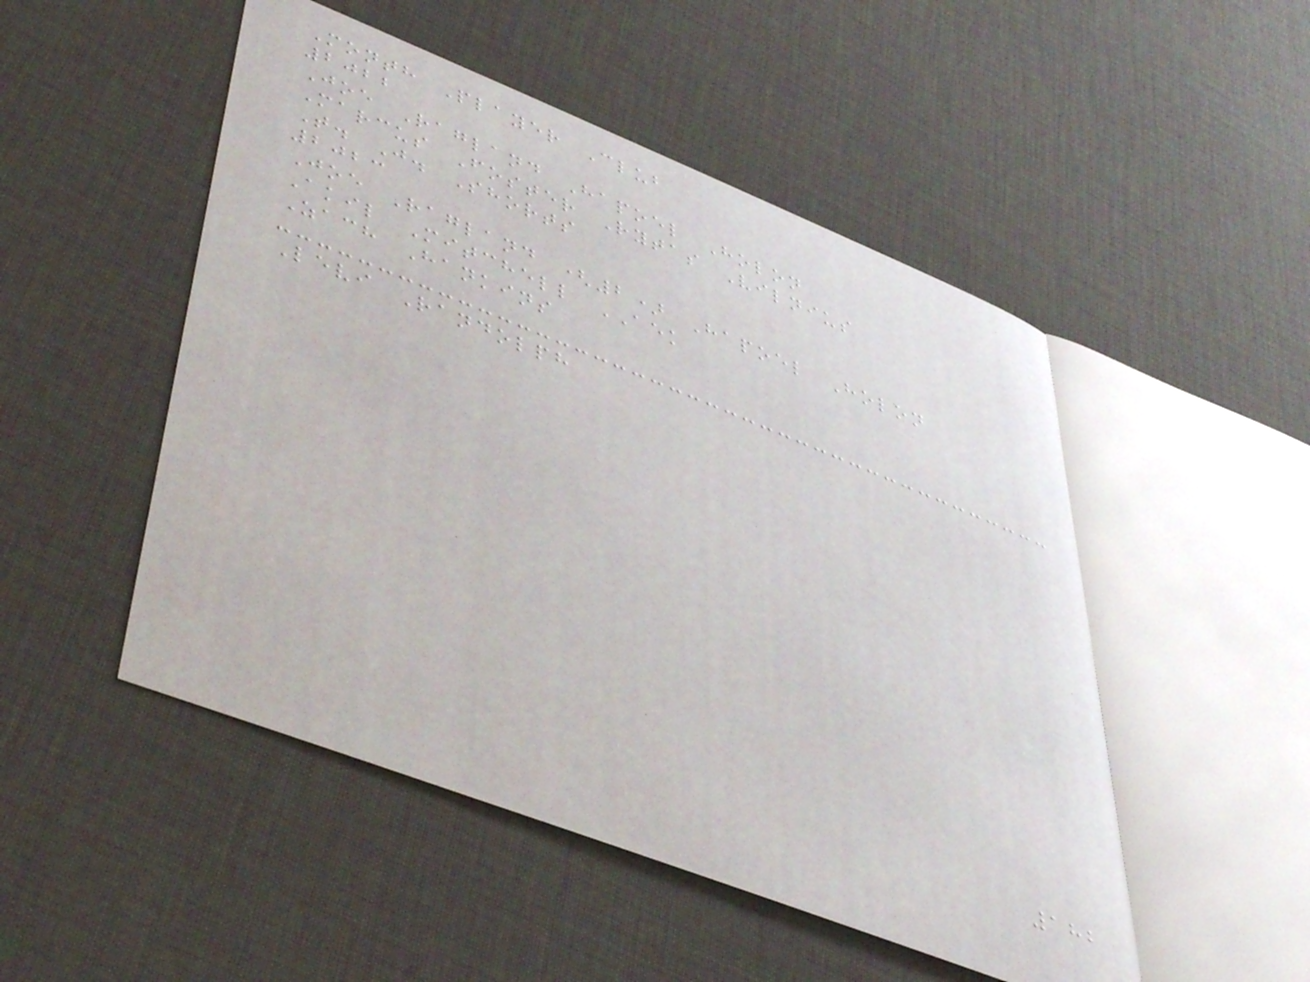Month Player Club
2022
Joe Ragland Hapoel Holon
Marcus Foster Rytas Vilnius
T. J. Shorts
2023
Joe Ragland (2) Hapoel Holon
Akil Mitchell AEK
Zach Hankins
Levi Randolph
182
